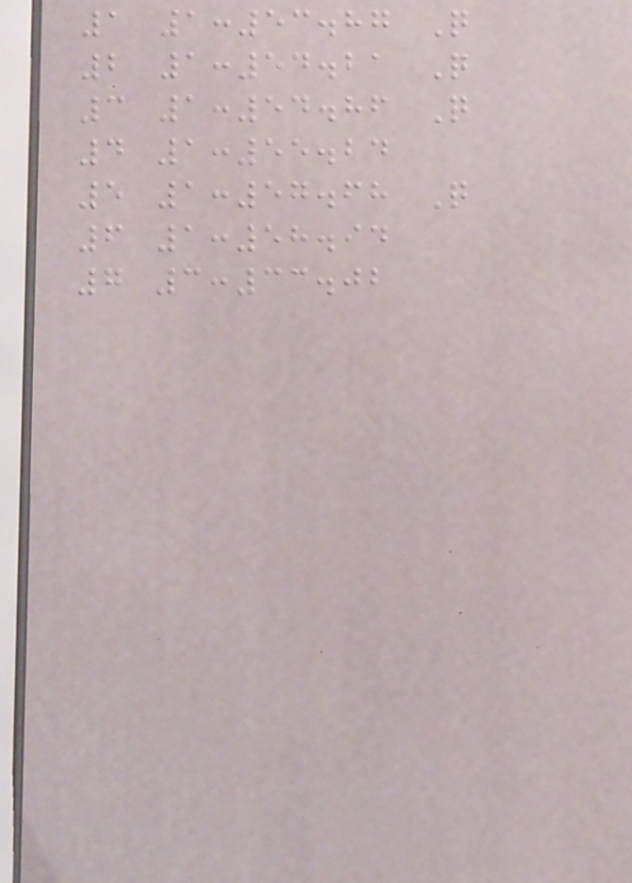1 1:53.87 Q
2 1:54.21 Q
3 1:54.86 Q
4 1:55.24
5 1:57.68 Q
6 1:58.94
7 3:33.02
